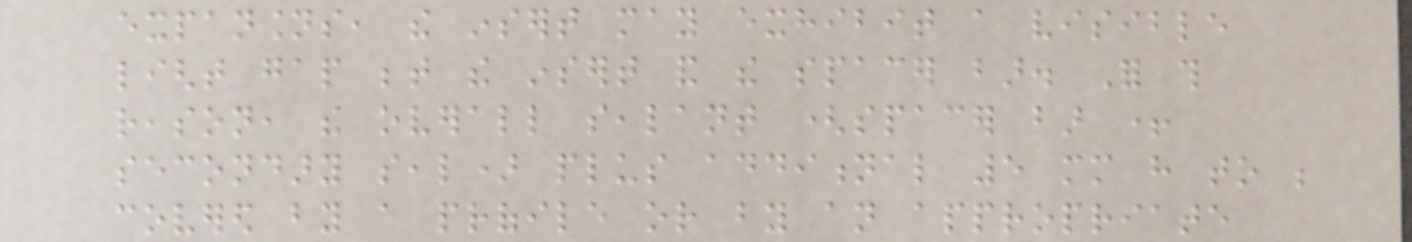expansions, the insert may exhibit a visible
light gap between the insert and the spacer bar. For this
reason, the overall sealant (spacer bar +
secondary seal) plus additional 5 mm have to be
covered by a profile or by an appropriate
